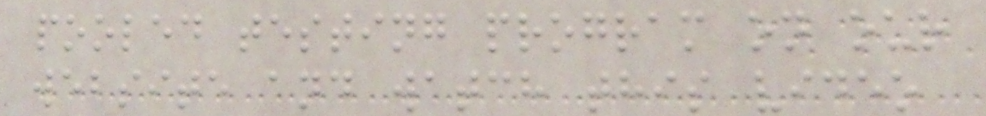pooled testing program on our
website and watch this video
